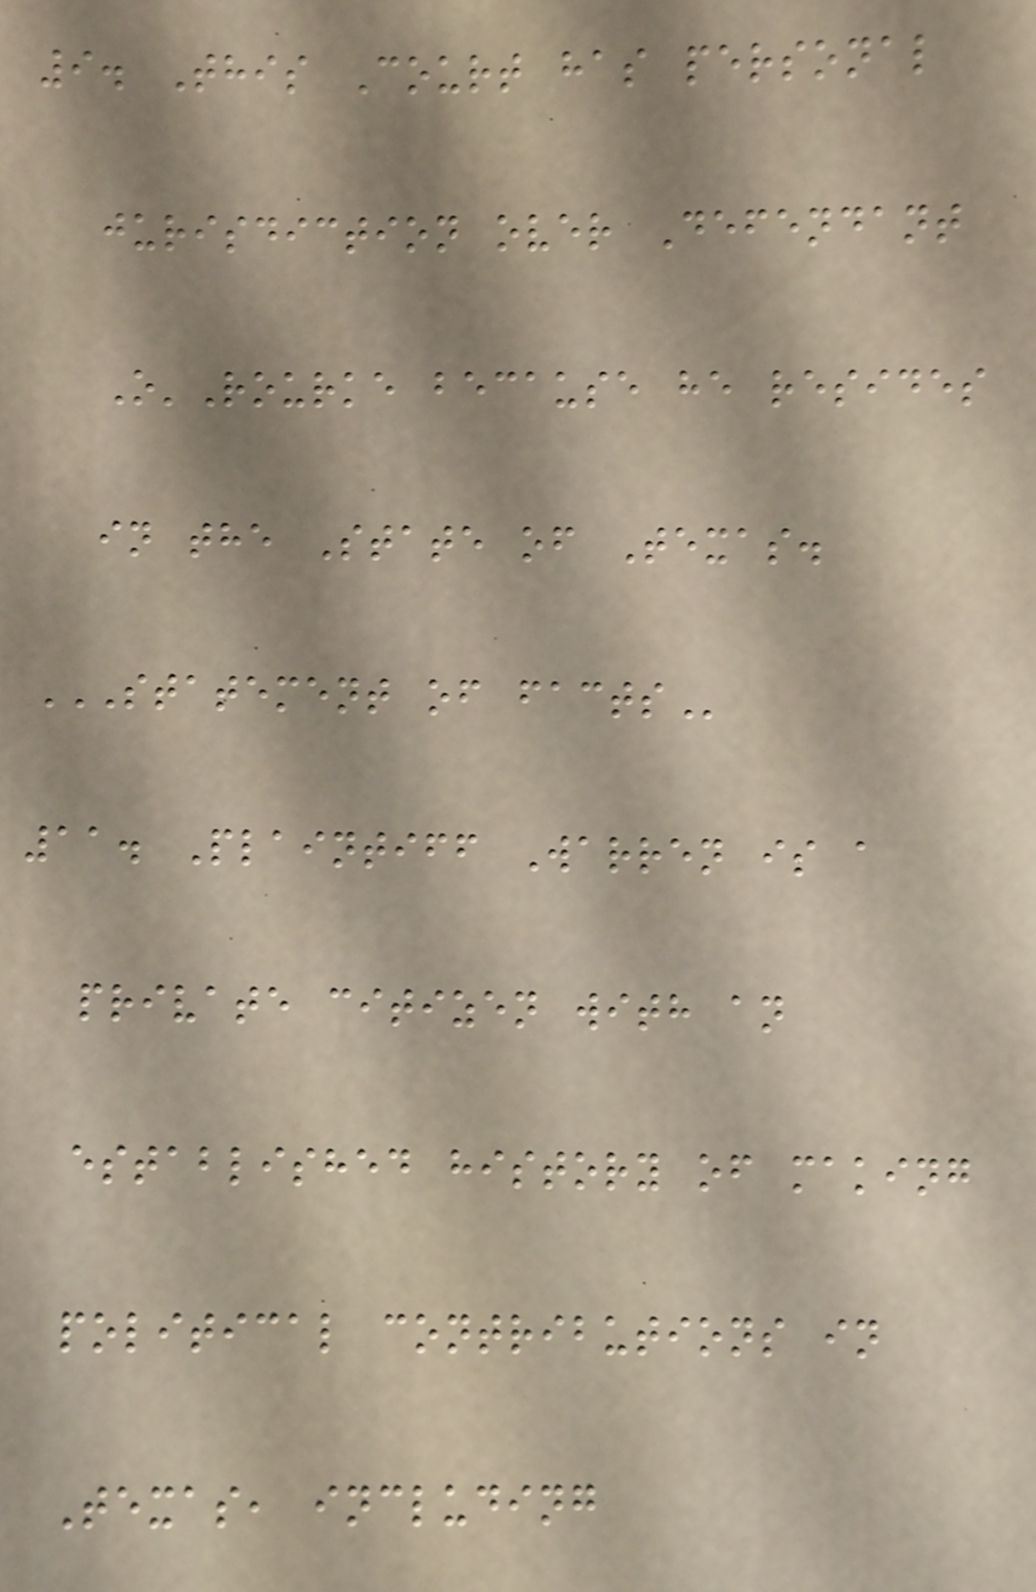9. This Court has personal
jurisdiction over Defendant
O'Rourke because he resides
in the State of Texas.
STATEMENT OF FACTS
11. Plaintiff Warren is a
private citizen with an
established history of making
political contributions in
Texas, including
